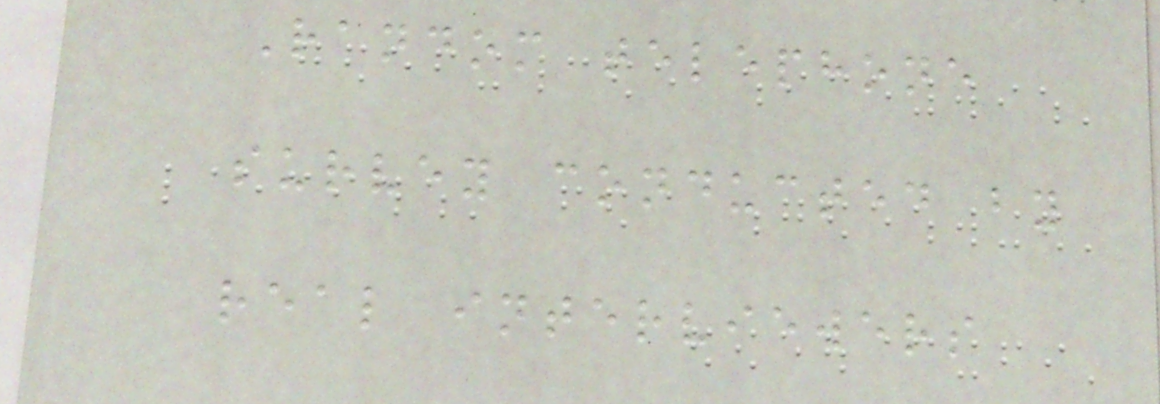Random telephone
survey conducted by
real interviewers
